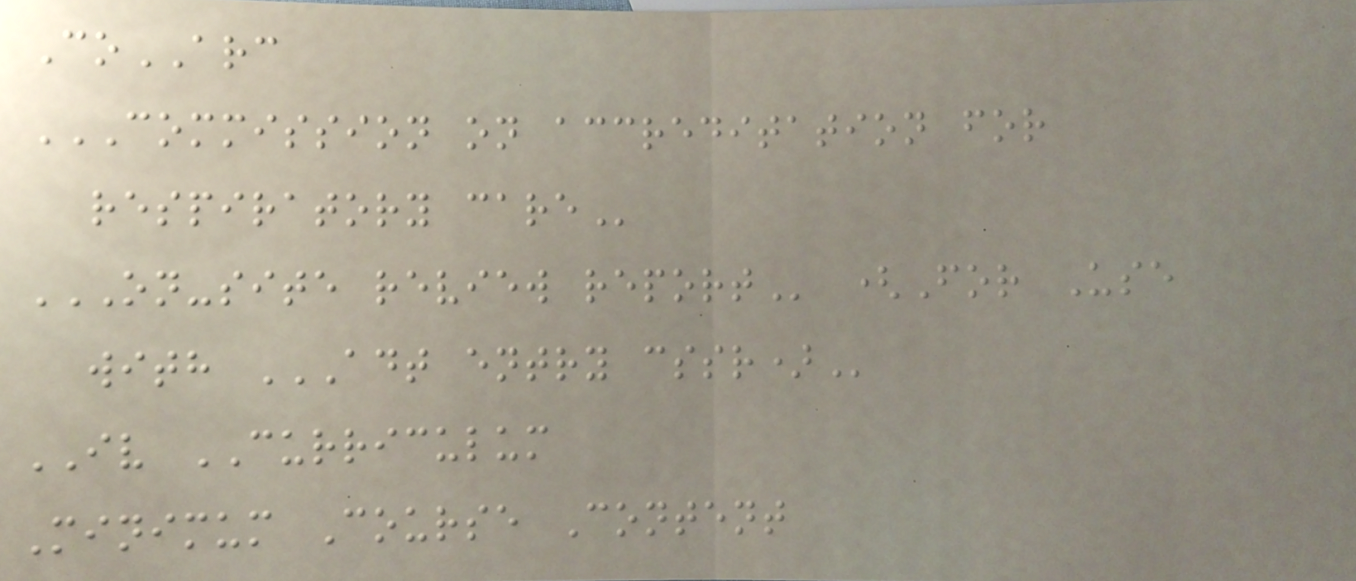CoARC
COMMISSION ON ACCREDITATION FOR
RESPIRATORY CARE
ON-SITE REVIEW REPORT (For Use
with ADT ENTRY CSSR)
IV CURRICULUM
Minimum Course Content
